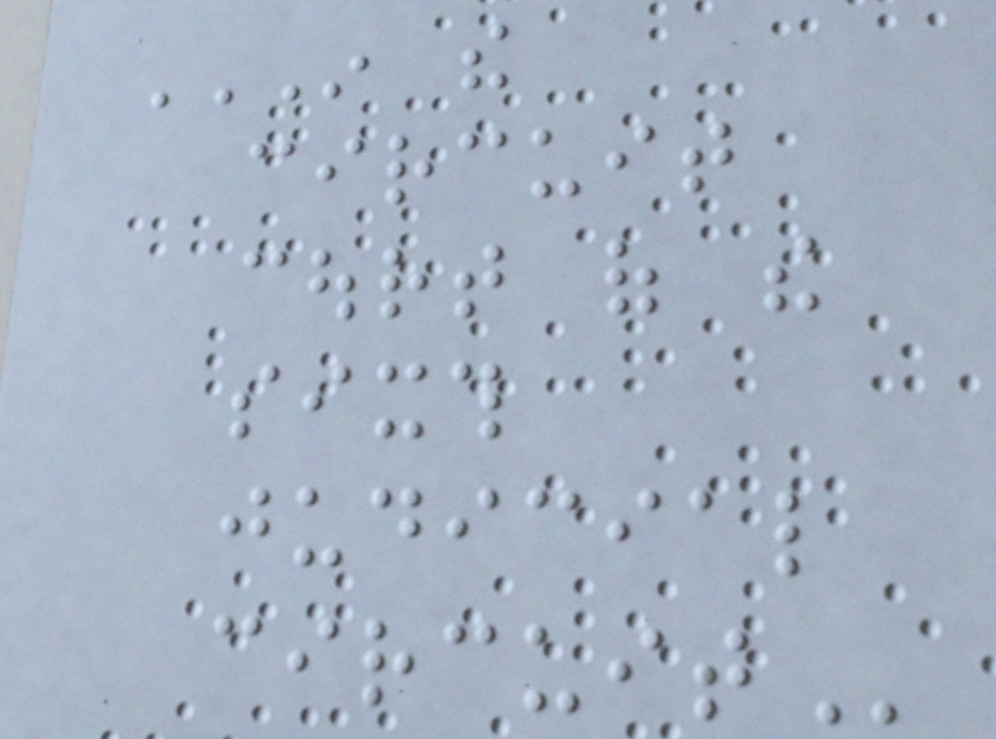IN THE
CIRCUIT
COURT OF THE
SIXTH
JUDICIAL
CIRCUIT
